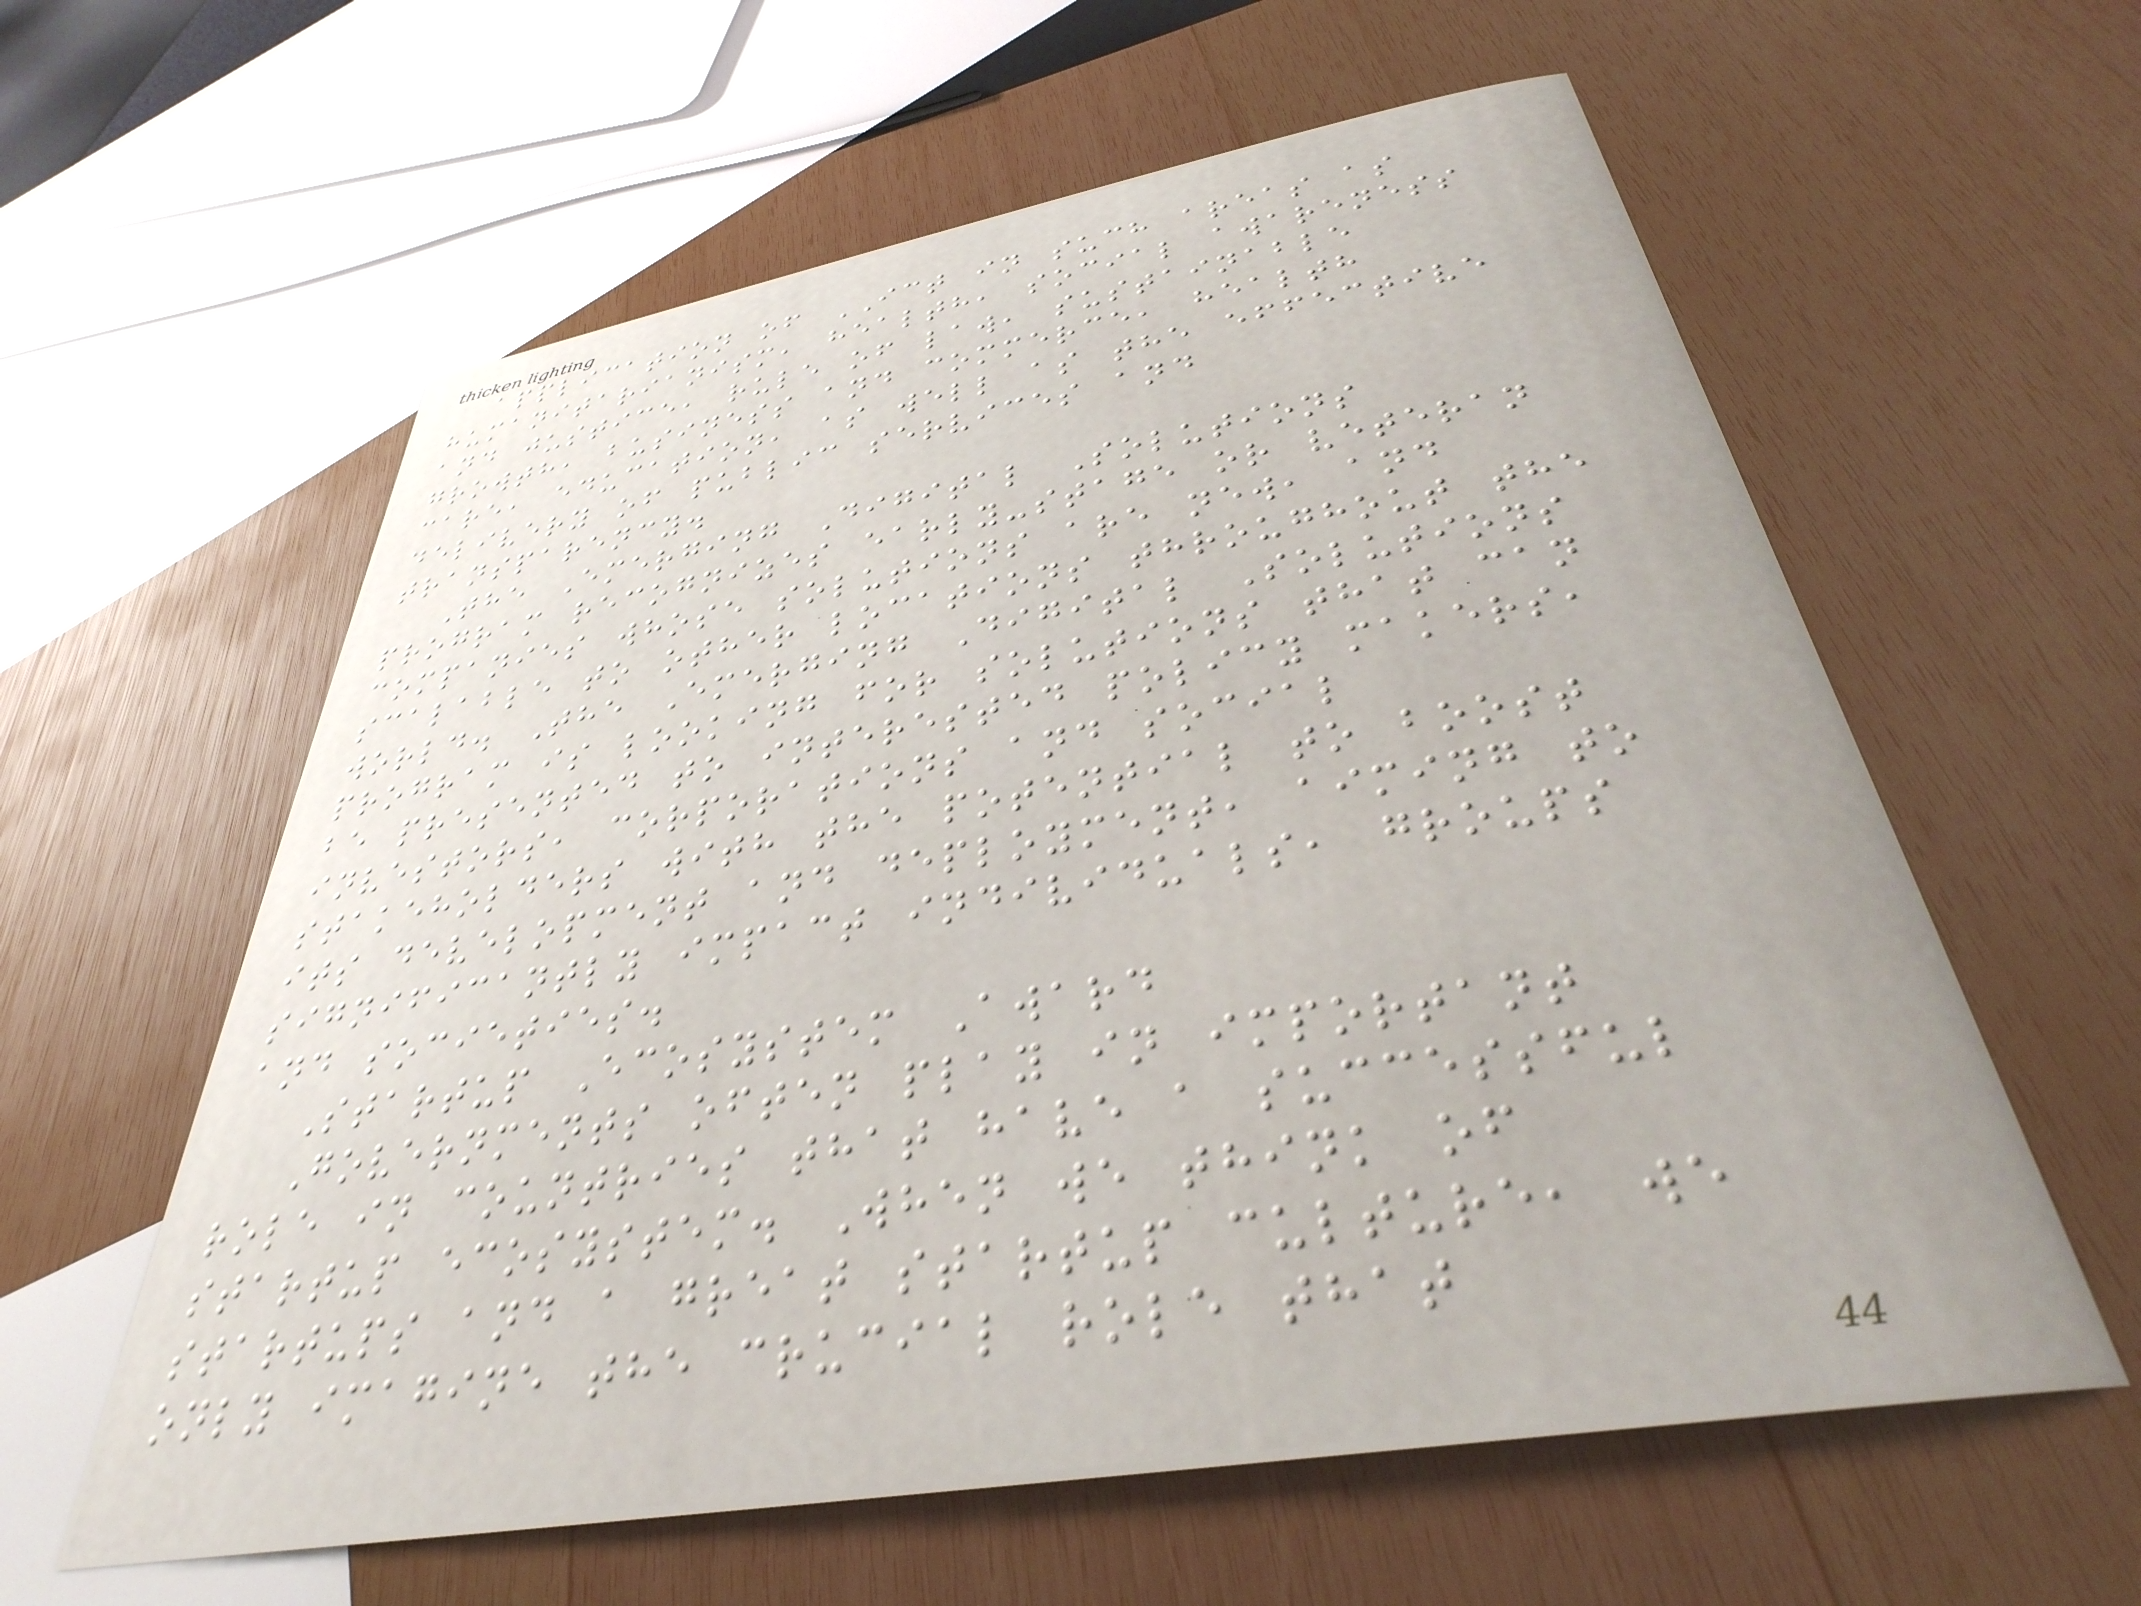application of ICT in such areas as
humanitarianism, health, social awareness
and justice, rule of law, sustainable
growth, business and commerce, health
care, education, as well as the effective
delivery of public services and
transparency.
The Emerging Digital Solutions
program recognizes early-stage or veteran
companies whose solutions are new, and
scalable to other locations throughout the
world. The Emerging Digital Solutions
program is looking for solutions that can
be presented to interested policy makers,
investors, corporations and social
stakeholders with the potential to boost
its development and deployment, aiming to
significantly impact individuals, groups
and societies.
Startup Ecosystem Award
Governments often play in important
role in countries that have a successful
startup ecosystem. When we think of
startups and a great startup culture, we
only imagine the crucial role that
